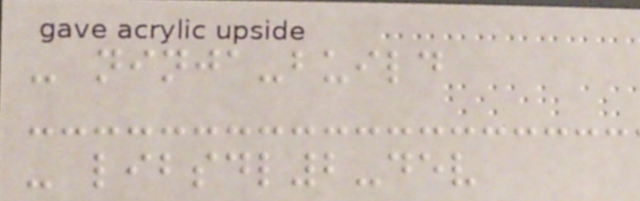- ninja-build
- libsdl2-dev
